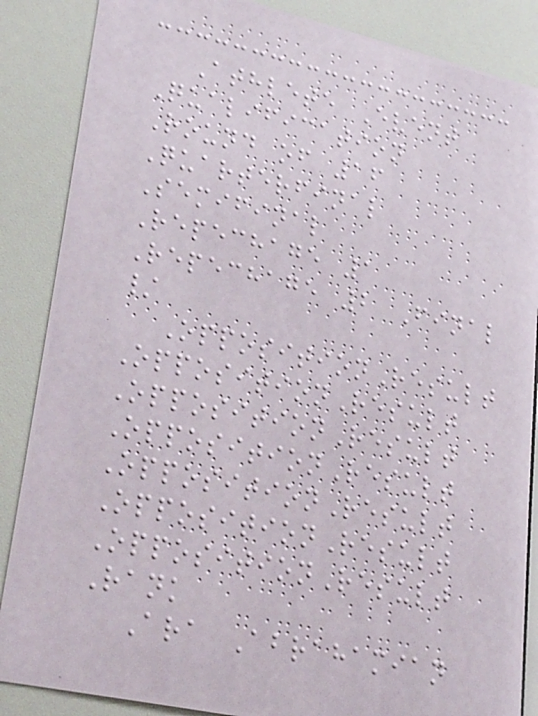Athlete Event
Qualification
Round of 16
Quarterfinal
Semifinal
Repechage 1
Repechage 2 Final
/
OppositionResult
OppositionResult
OppositionResult
OppositionResult
OppositionResult
OppositionResult
OppositionResult
Rank
Ara Abrahamian
